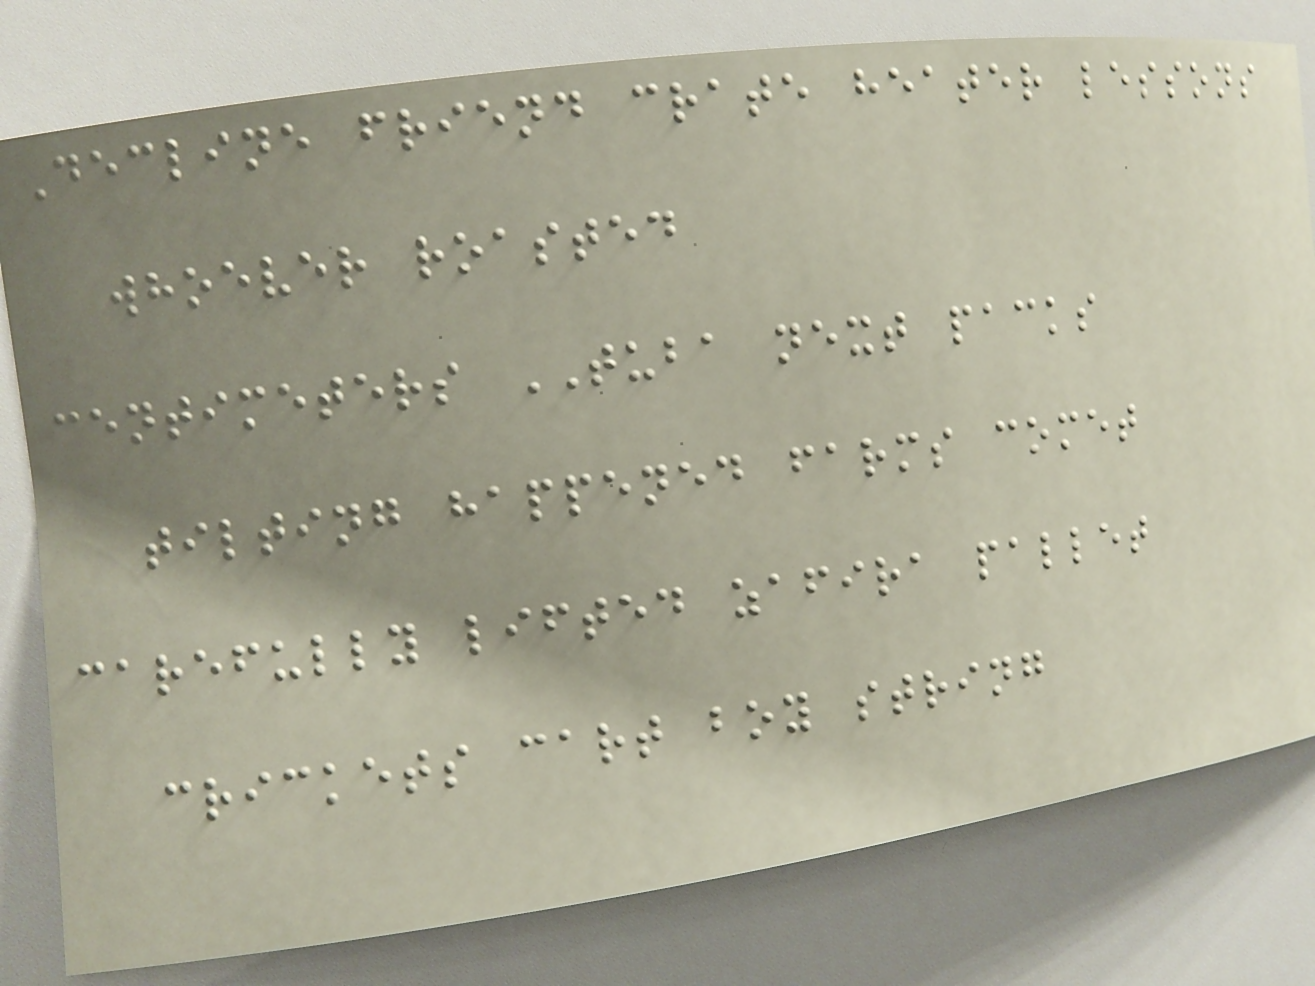Decline friend crate heater lessons
whoever roasted
centimeters TUBA next packs
tilting happened farms comet
carefully lifted zafira pallet
crickets cart boy string
